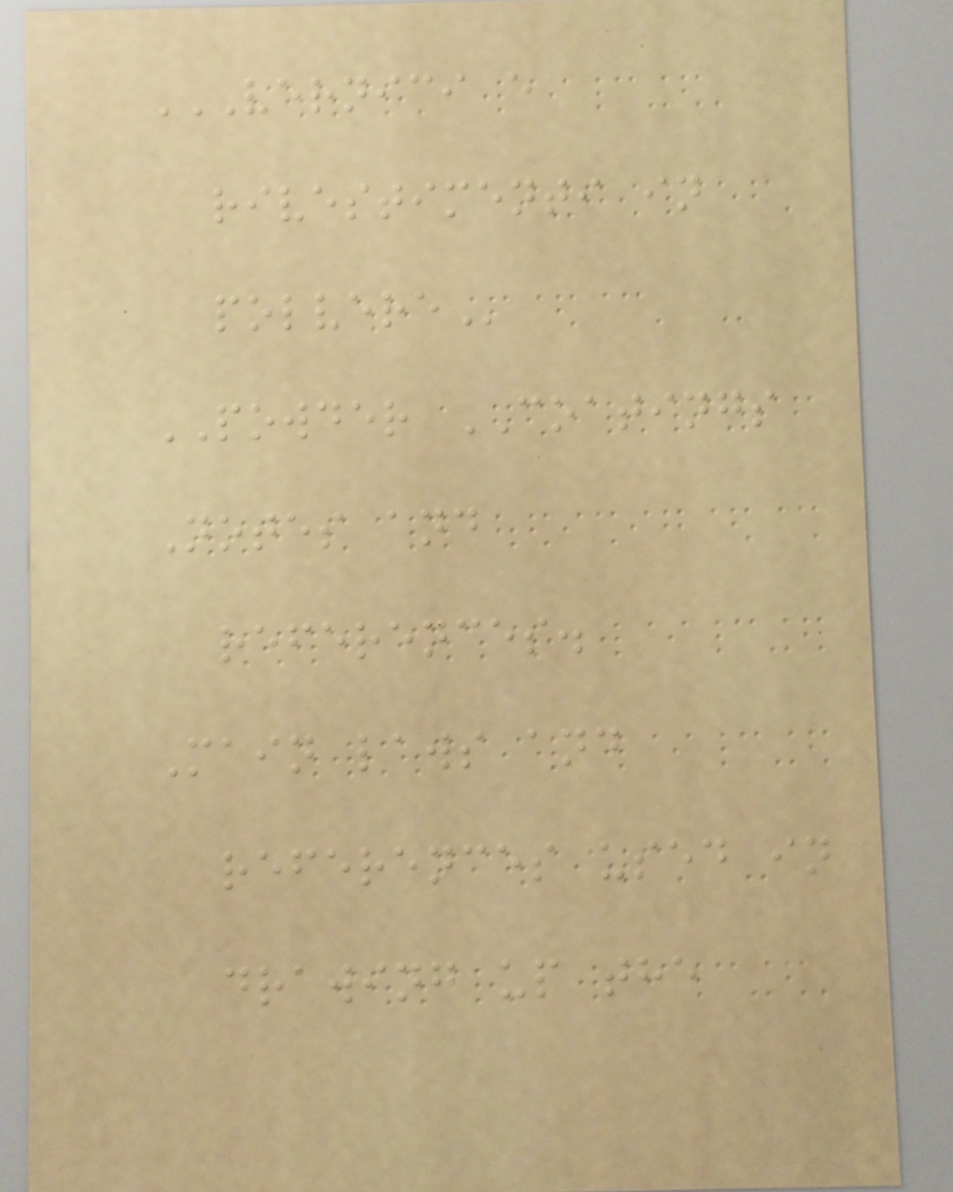VERNICI E
RIVESTIMENTI IN
POLVERE
POWDER COATINGS
Notes and
references.
Main laws and
references used in
drawing up the
